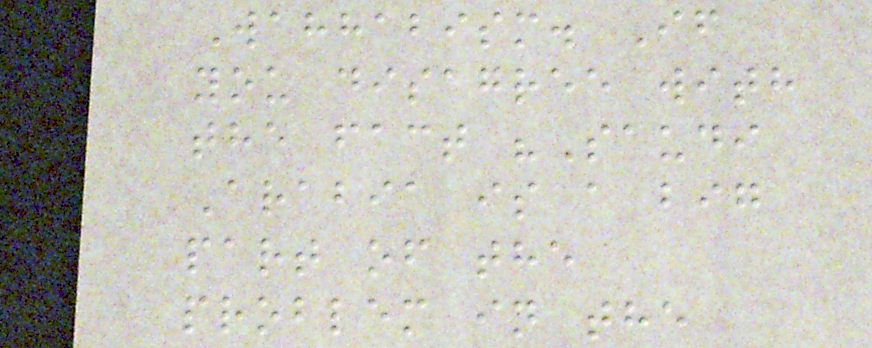Wahhabism. If
you disagree with
the fact "Saudi
Arabia is a big
part of the
problem in the
